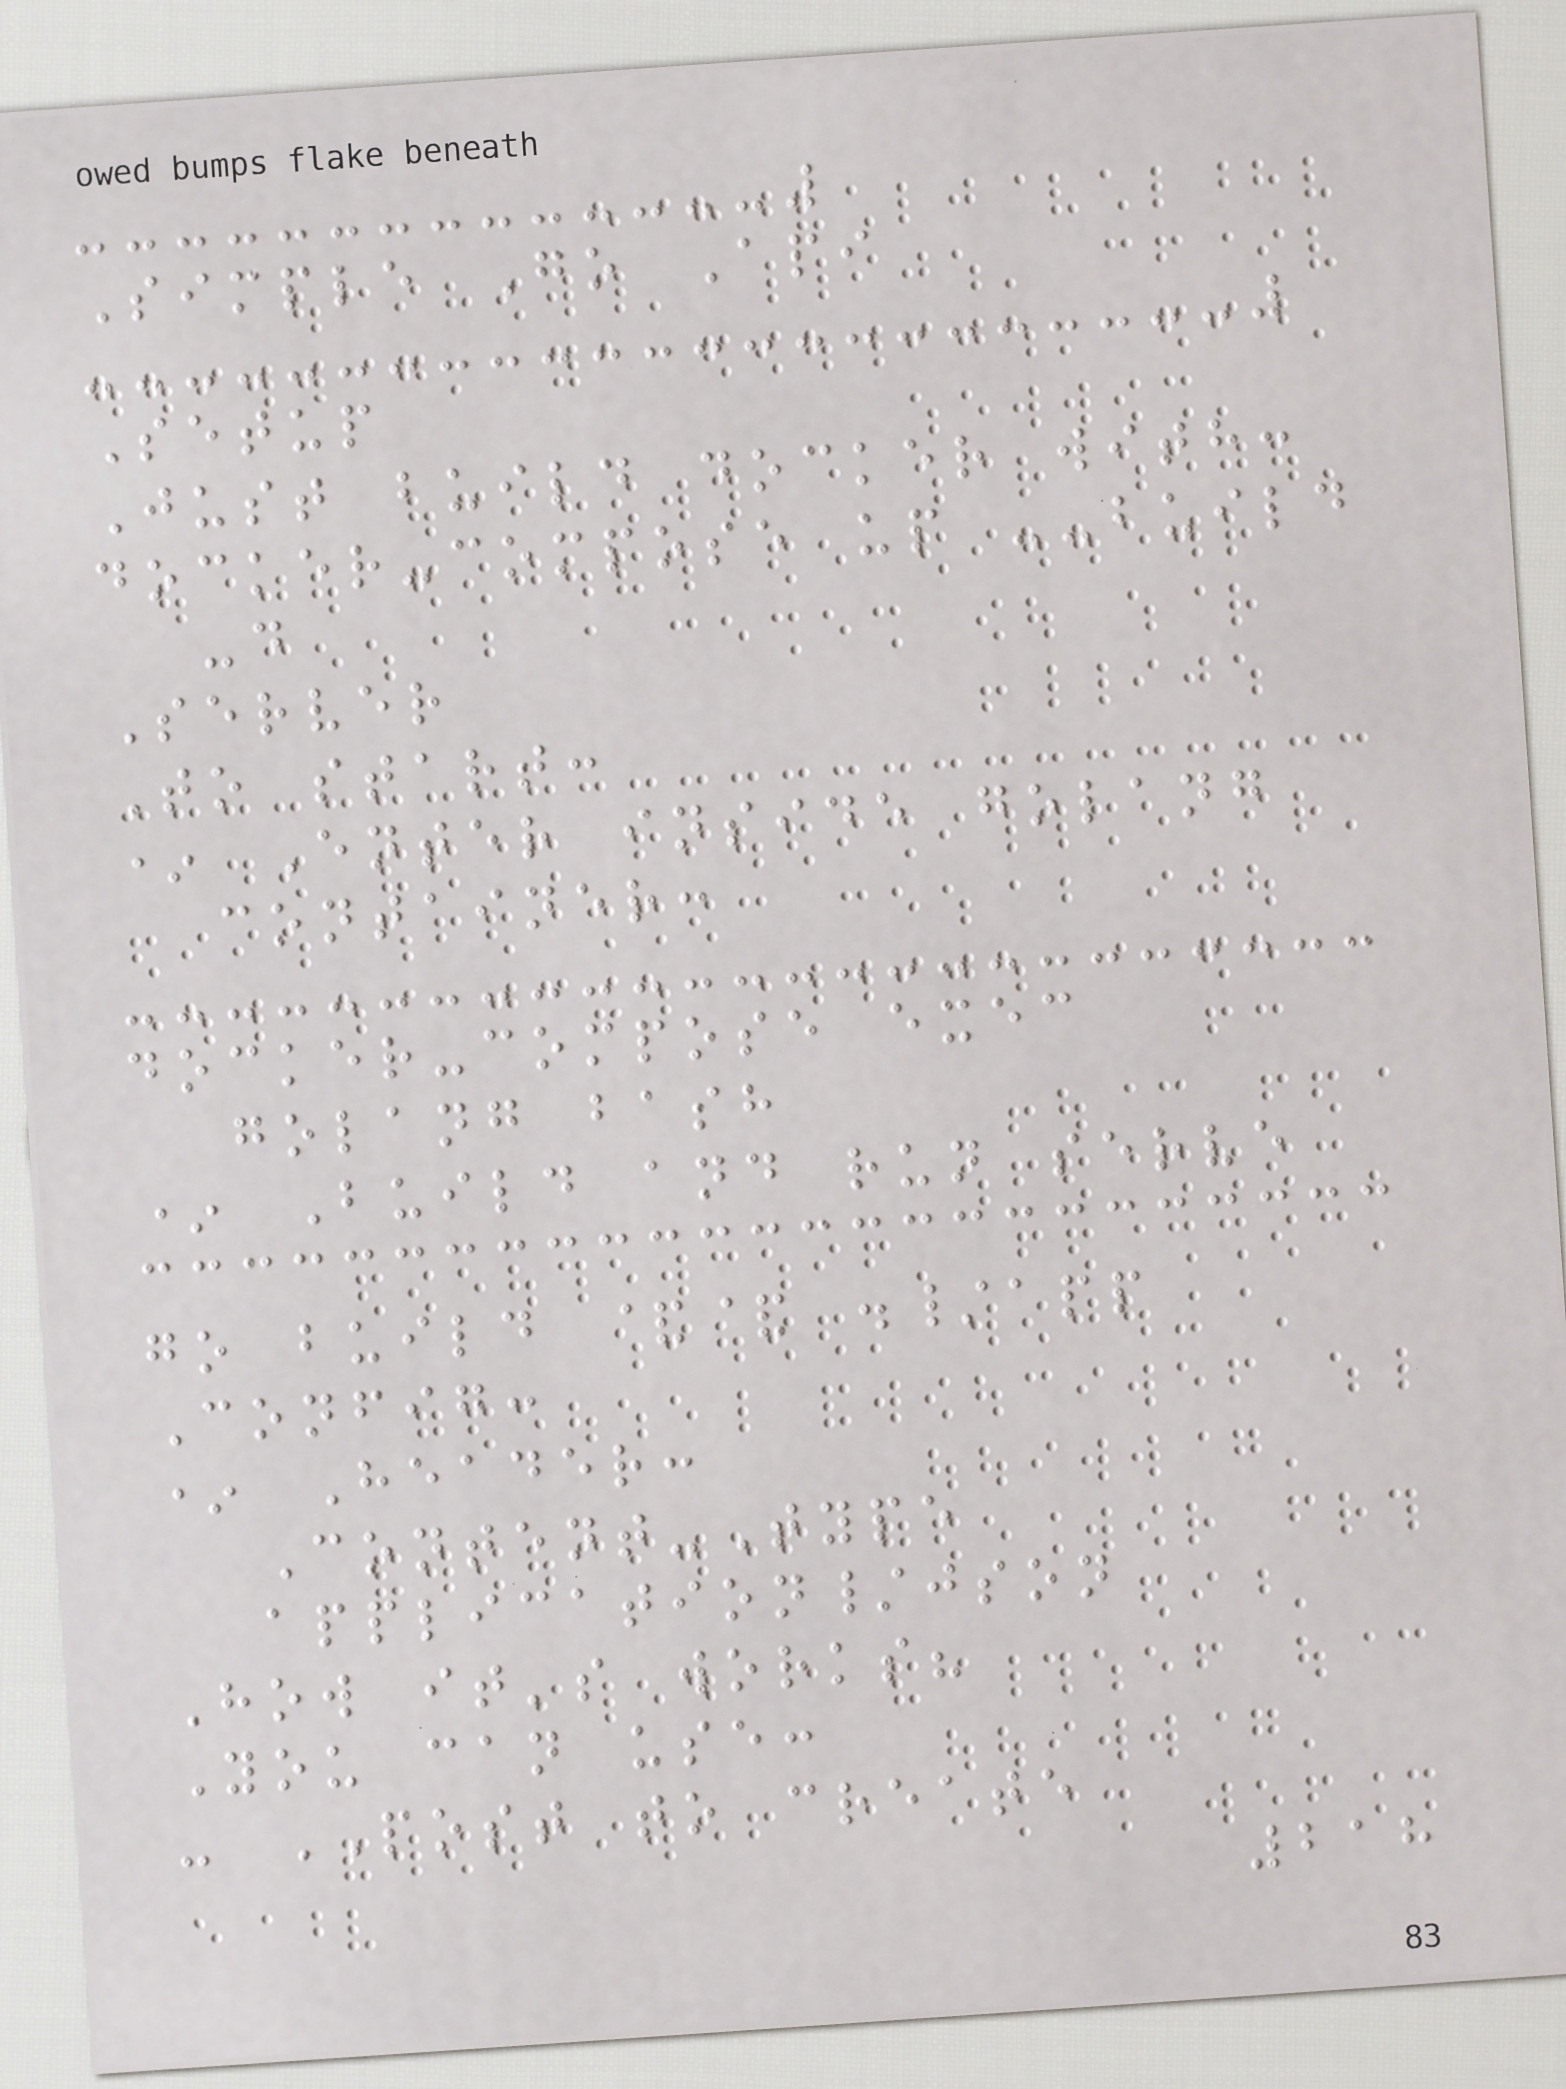Simple Go Api
Setup
Just build docker with:
docker-compose up --build
-d
Server
To start:
* Enter inside golang
container:
docker-compose exec
golang bash
* Build and run serve
go build && ./app
Config:
* Header:
Content-Type
application/json
How it's works?
You can use:
- POST to create
218
